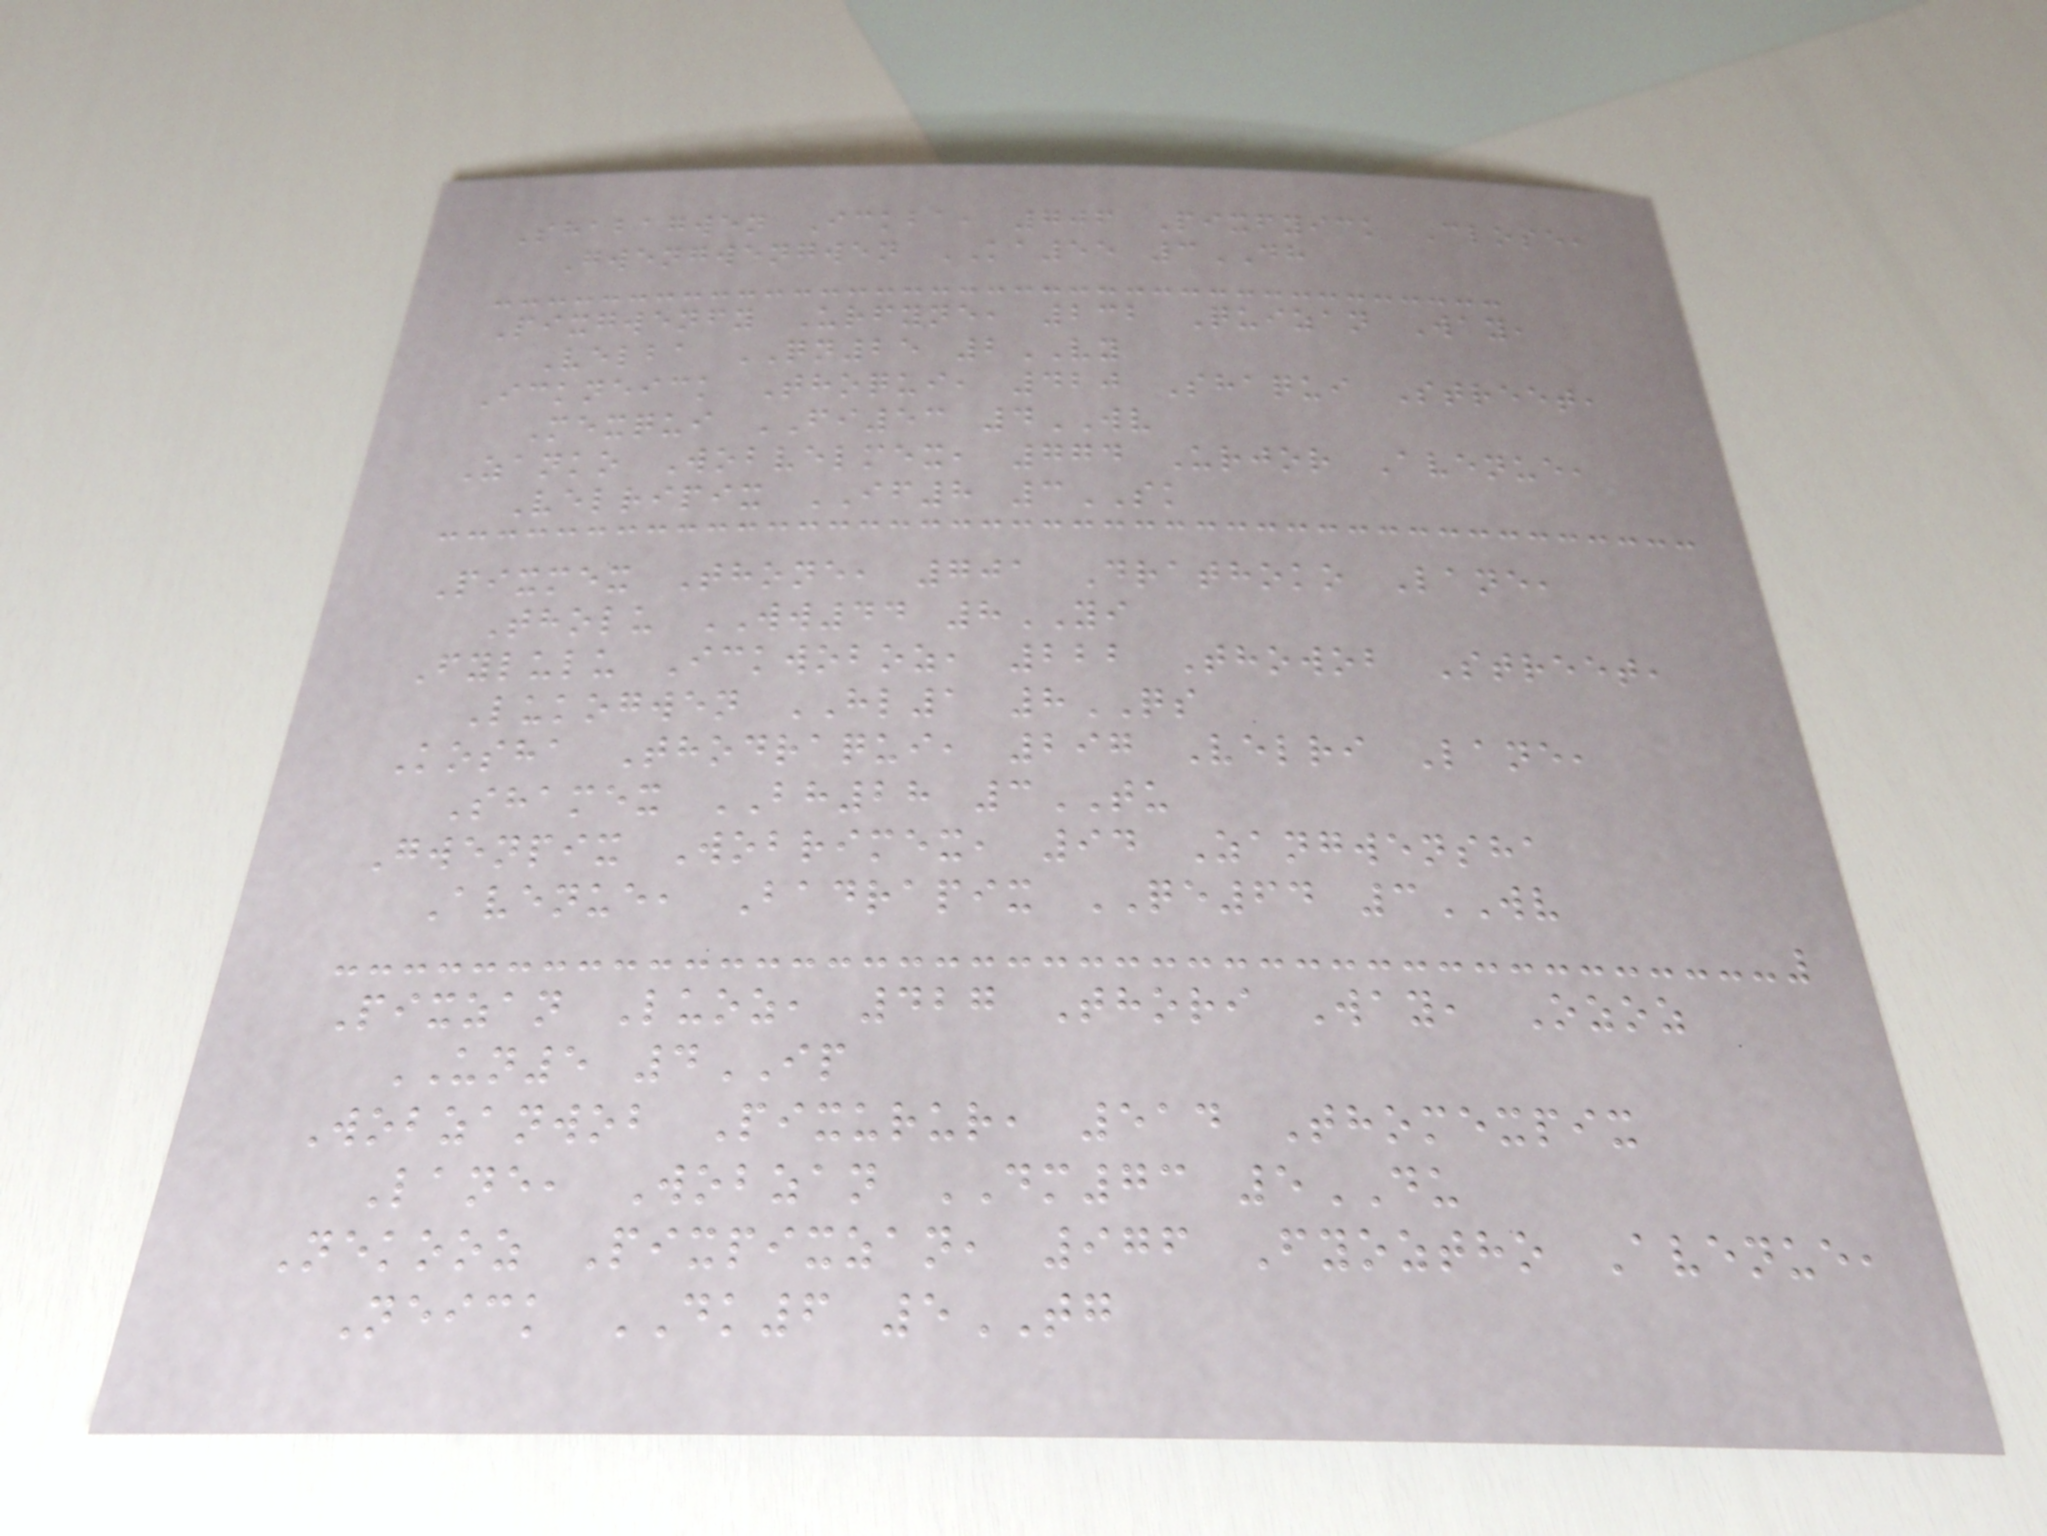Shabagwen Ickba, 706 Pixfyick Close,
Gwengwengwen KA55 3DH
Pixgwenfy Urfyne, 232 Quizan Way,
Velba QN25 2VY
Ickneick Thoqui, 420 Shaqui Street,
Mexqui FI53 4WV
Zanko Wobvelmex, 774 Urjor Avenue,
Velripix IF8 3SK
Pixmex Thone, 701 Drathoko Lane,
Tholu WW44 8YI
Fylulu Ickwoboz, 222 Thowob Street,
Lukogwen HL1 8QS
Kosha Thodraqui, 297 Velri Lane,
Shamex BH28 3TU
Gwenpix Wobrimex, 94 Zangwensha
Avenue, Badrapix QE64 3WV
Pixzan Luoz, 427 Thori Way, Ozoz
UN5 4IP
Wobzanwob Pixurur, 514 Thomexpix
Lane, Wobzan DM73 5DU
Nekooz Pixpixzan, 976 Fyoztho Avenue,
Neick DK6 5TG
